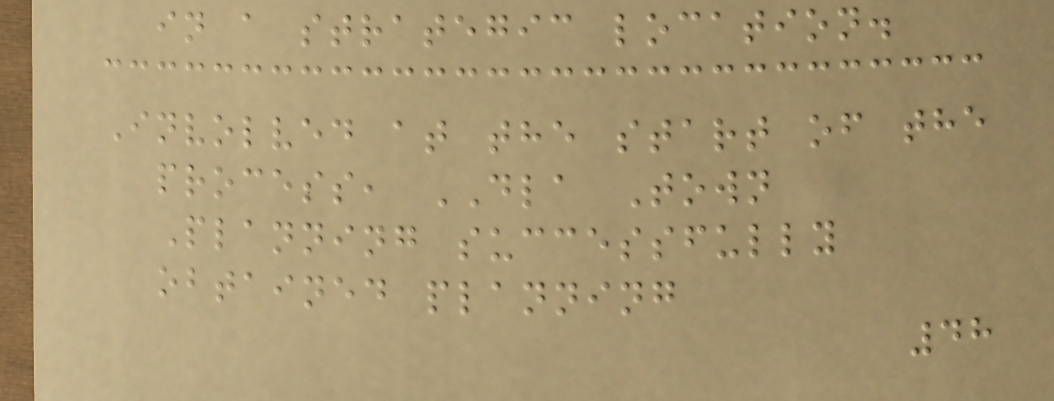in a strategic location.
Involved at the start of the
process, DLA Town
Planning successfully
obtained planning
48
